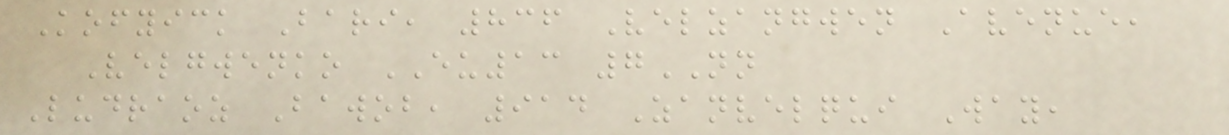Kofyick Bari, 836 Velzangwen Avenue,
Velgwenko EU13 7NN
Ludraoz Bawob, 914 Zanvelqui Way,
